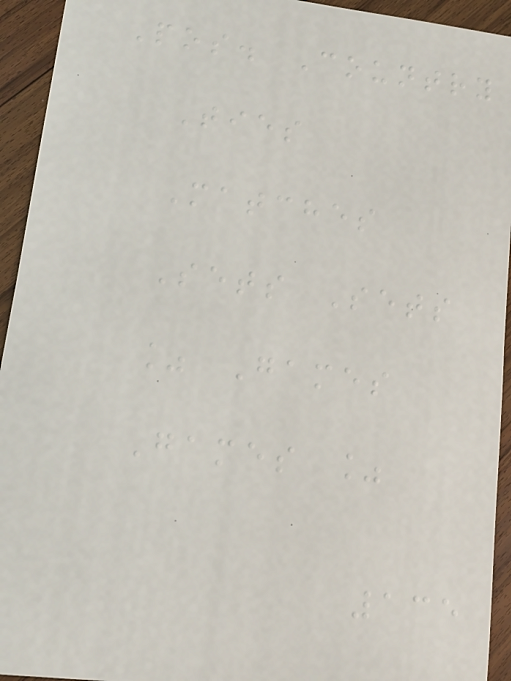Pos. Country
Ties
Matches
Sets Sets
% Games
Games %
135
